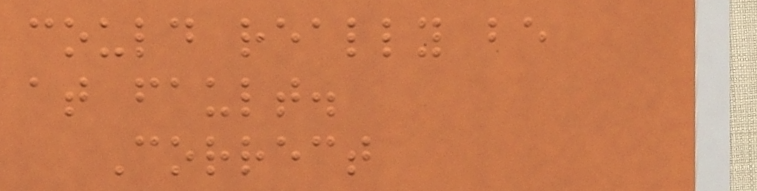could really be
at fault.
Correct
